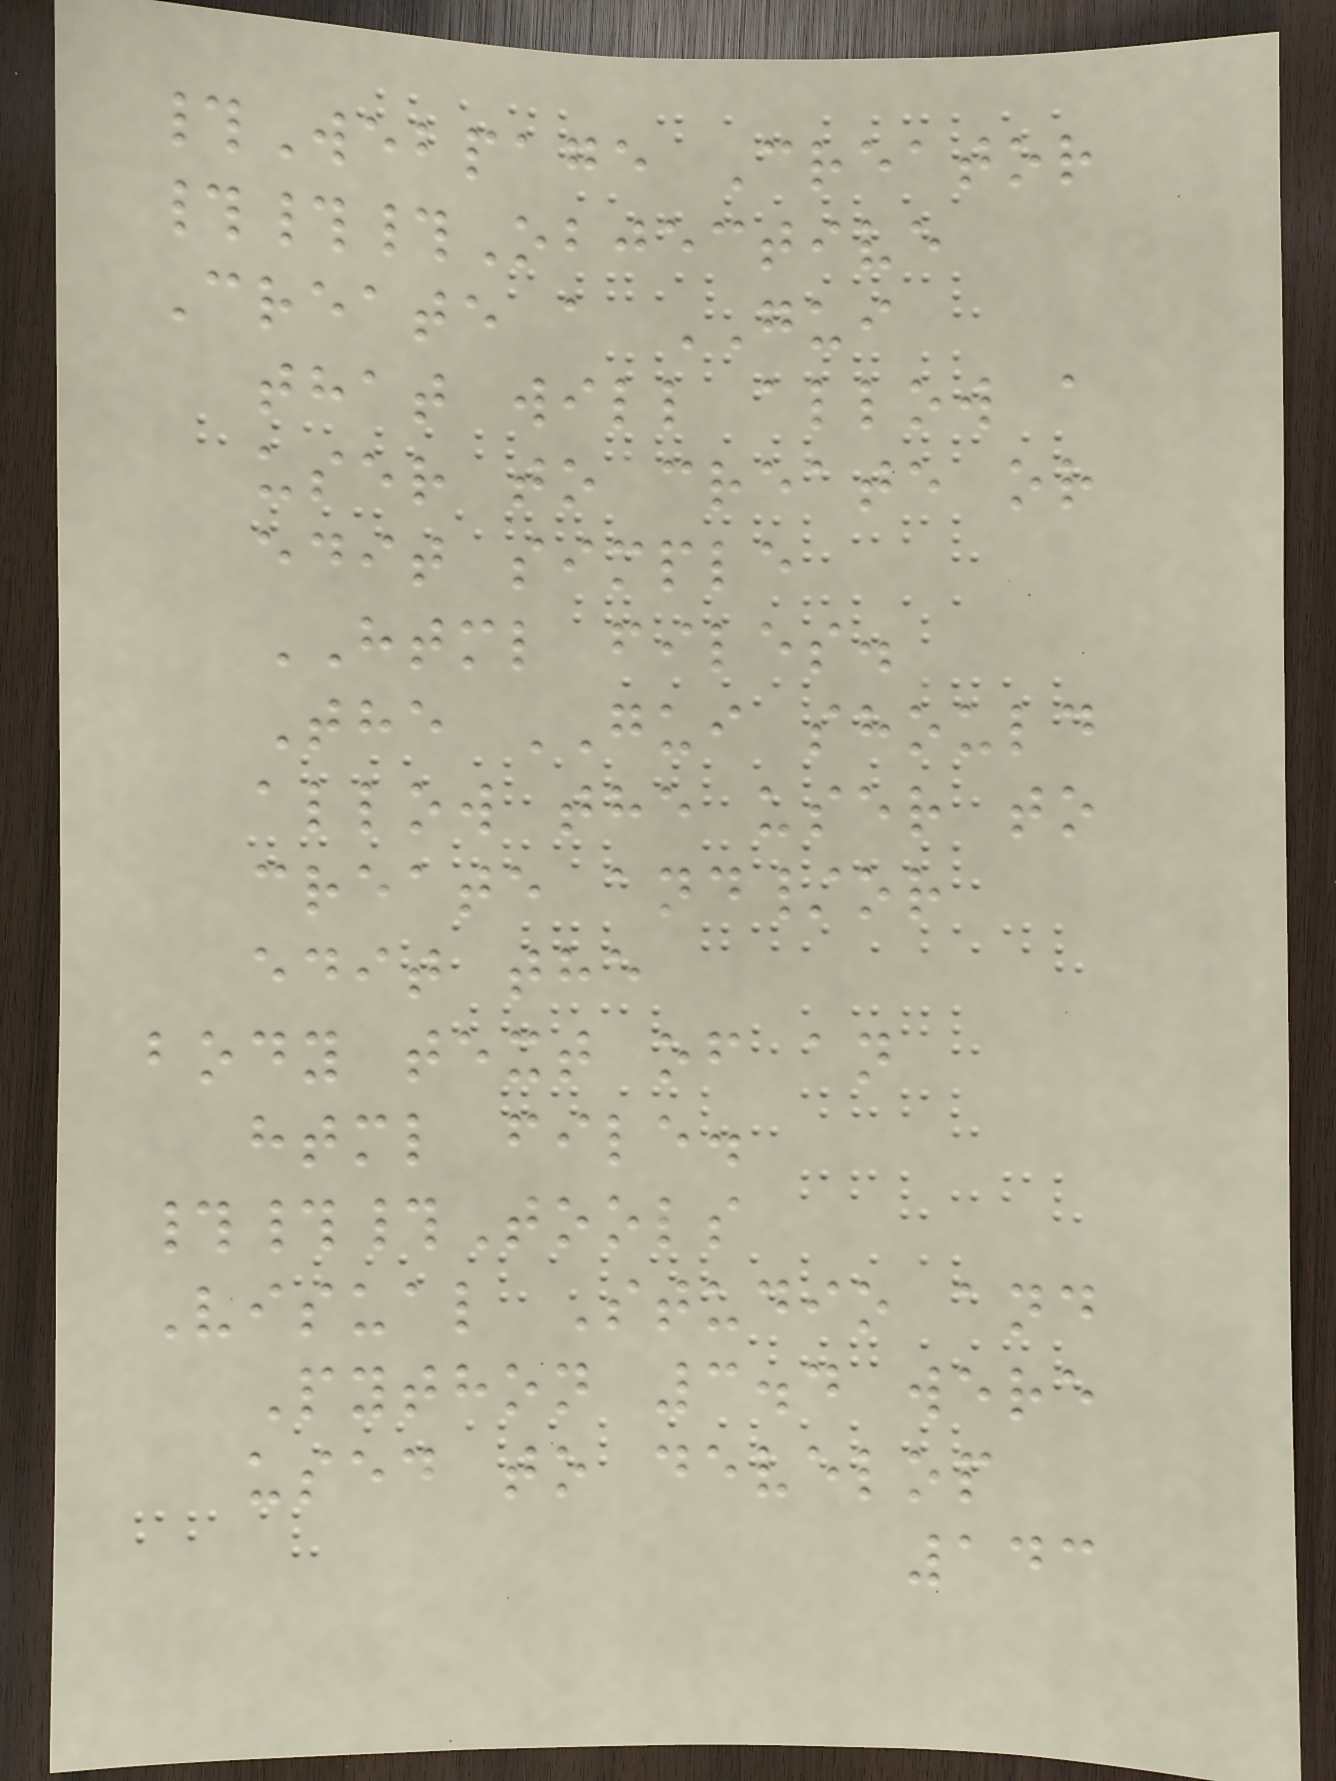#Webpage Creator
###Objective
Create a GUI
that will allow a
user to create or
edit simple
HTML files.
The GUI should
allow the user to
create and/or
edit the
body text of an
html file.
###Tools
Visual Studio and
Python 3.4 were
used to develop
143
